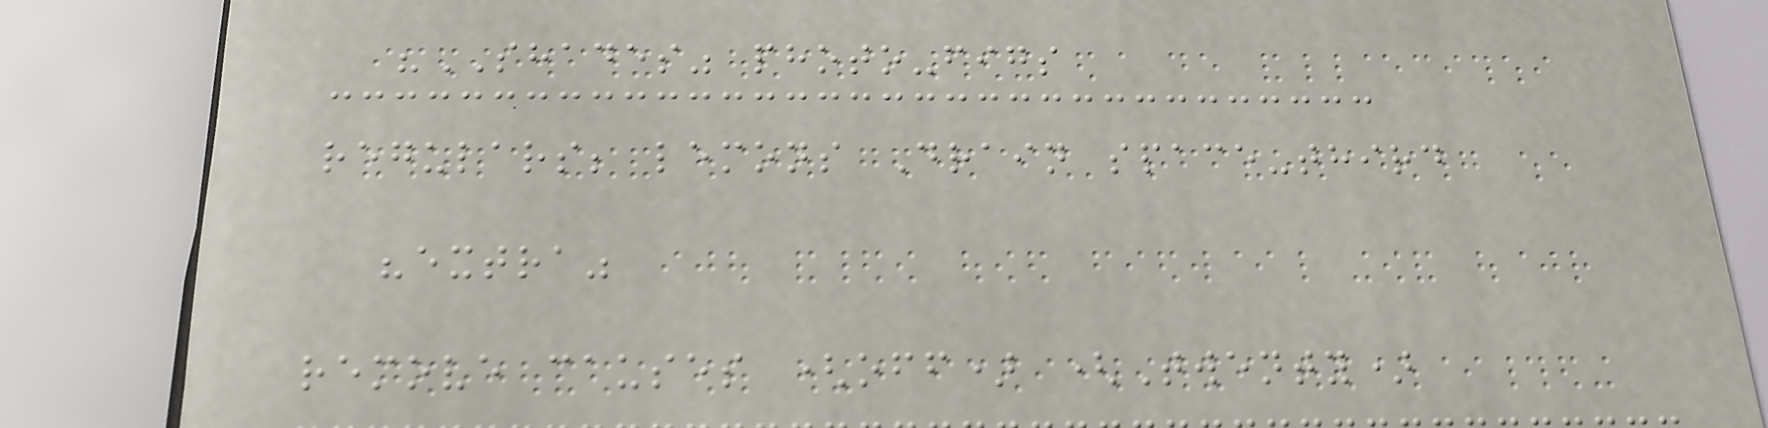"SHADES" photo-figs
regulars; lemons Drain space-third
"extra"
remove causes (off) (Twenty)
